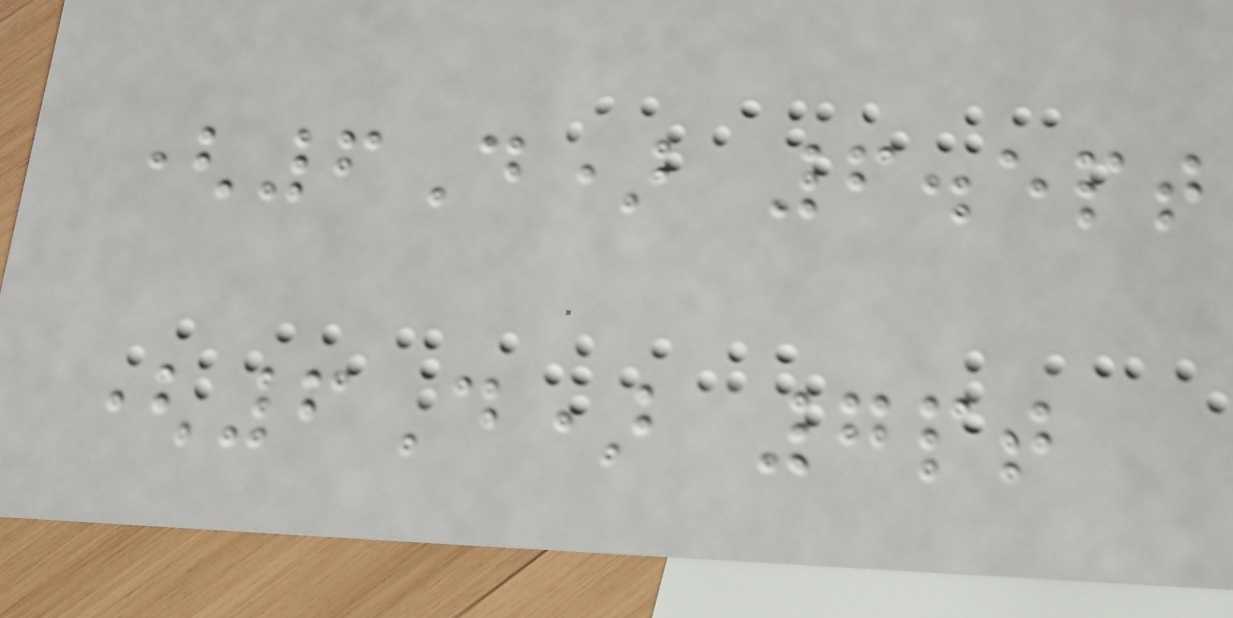(6D) 6.5pt
(6D) 7pt
